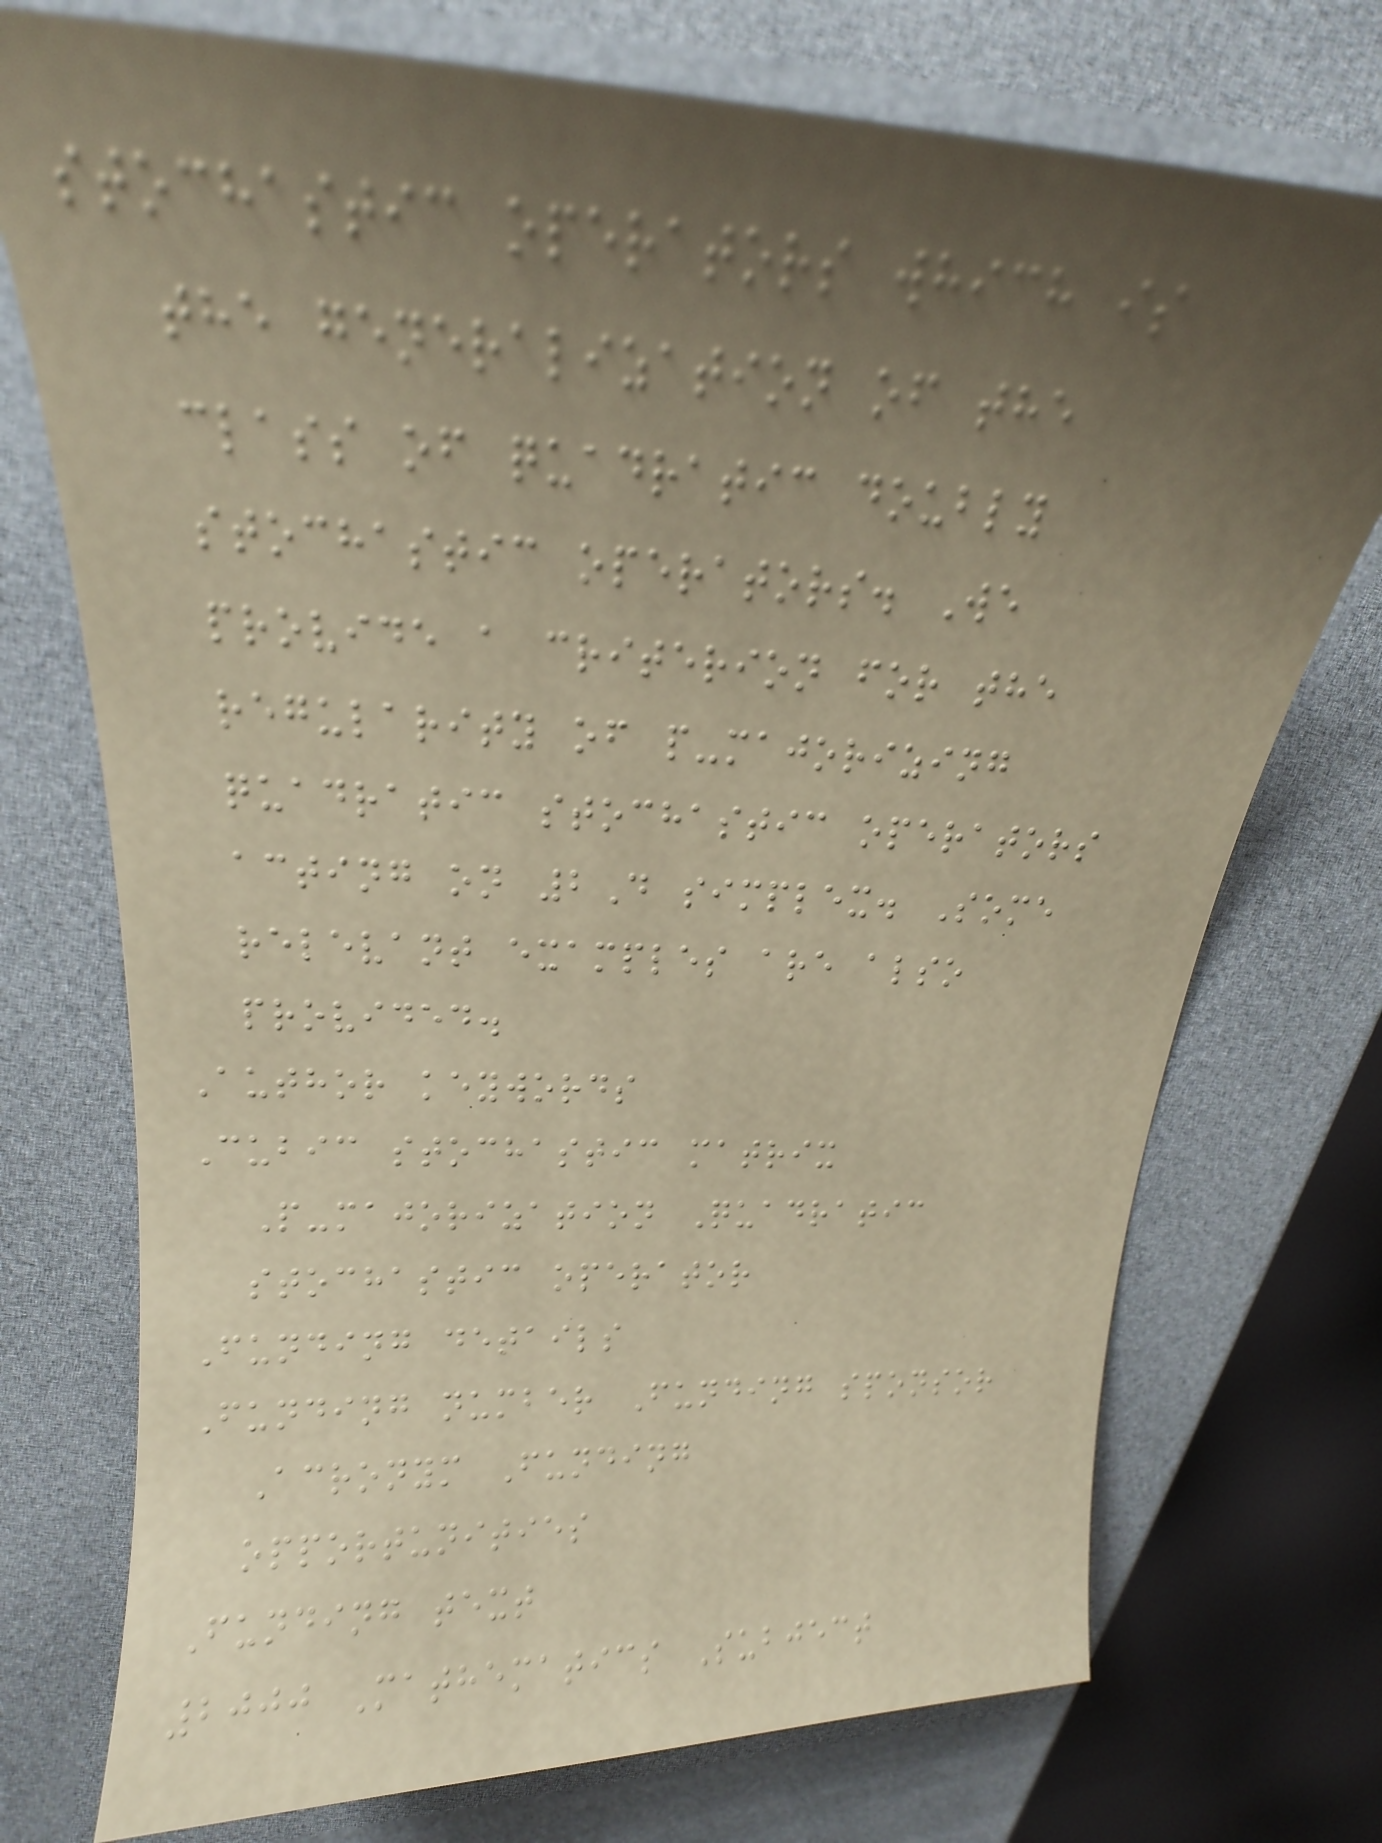stochastic operators which is
the generalization of the
class of quadratic doubly
stochastic operators. We
provide a criterion for the
regularity of p-majorizing
quadratic stochastic operators
acting on 2D simplex. Some
relevant examples are also
provided.
Author keywords
Cubic stochastic matrix
P-majorization Quadratic
stochastic operator
Funding details
Funding number Funding sponsor
Acronym Funding
opportunities
Funding text
2000 Mathematics Subject
